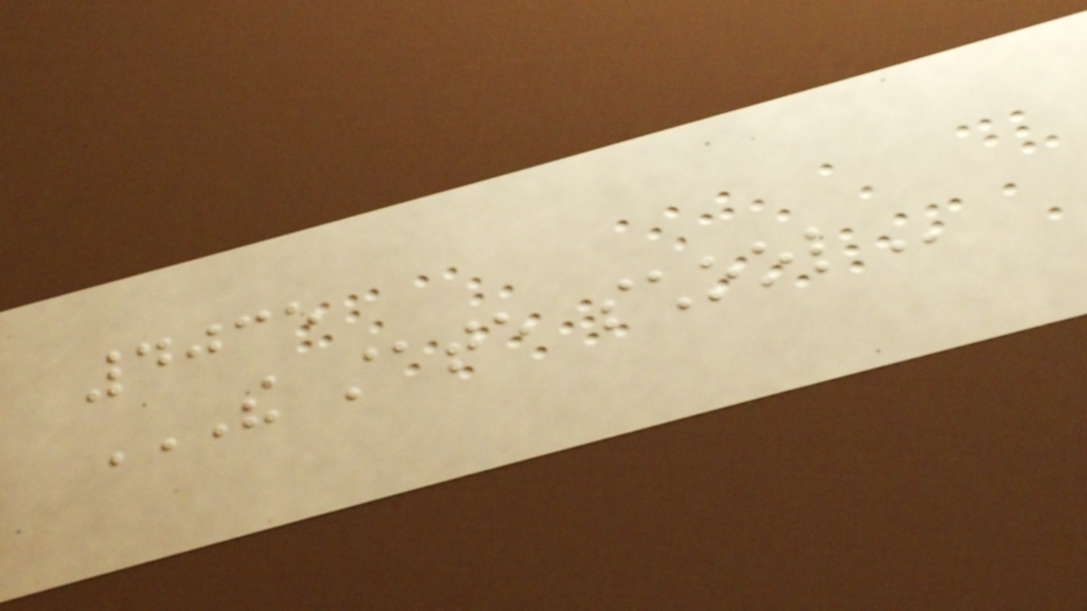4035
THE STATE SCHOOL
